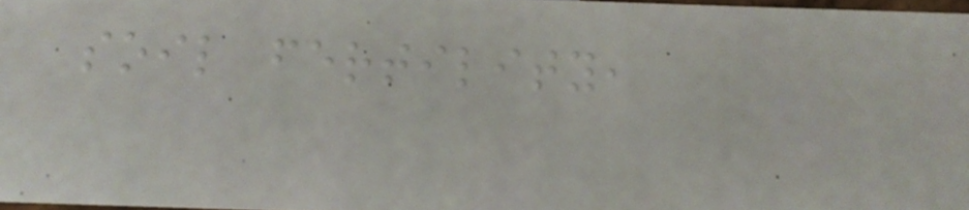soil fertility,
